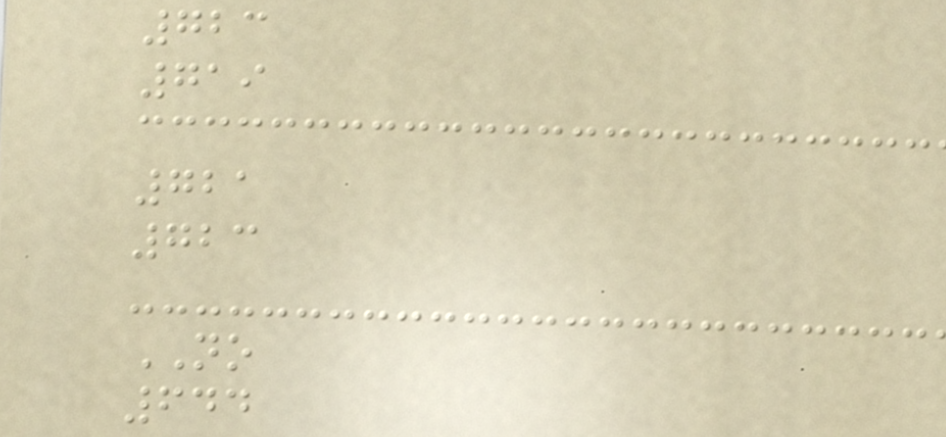723
719
721
723
NO
644
